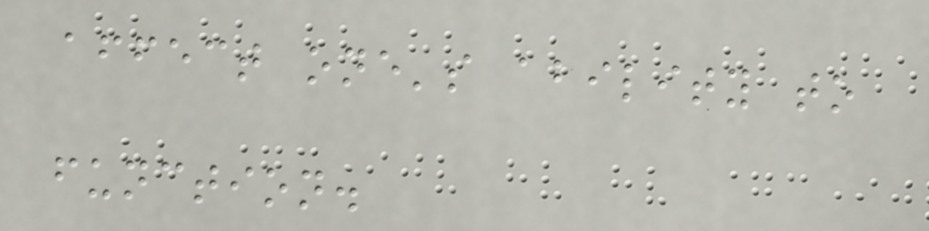affect one's ability to
function.
